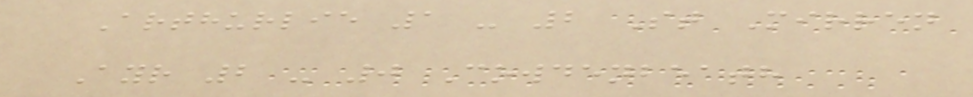Arthurlie 1 - 2 St Mirren
Ayr 2 - 0 Cowdenbeath
